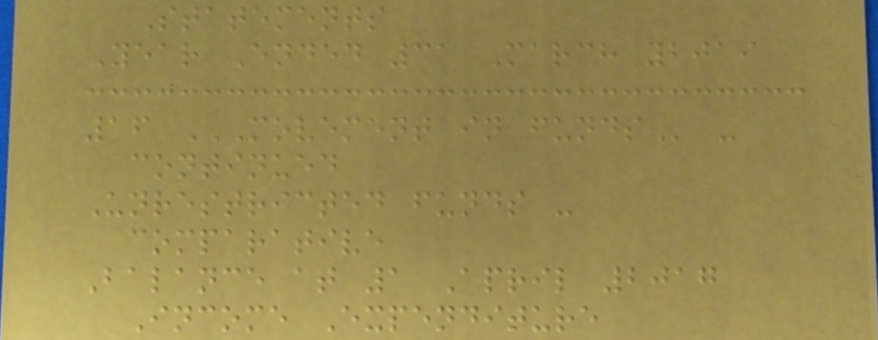Statements
Year Ended 31 March 2019
16 MOVEMENT IN FUNDS -
continued
Unrestricted funds -
comparative
Balance at 1 April 2017
Income Expenditure
